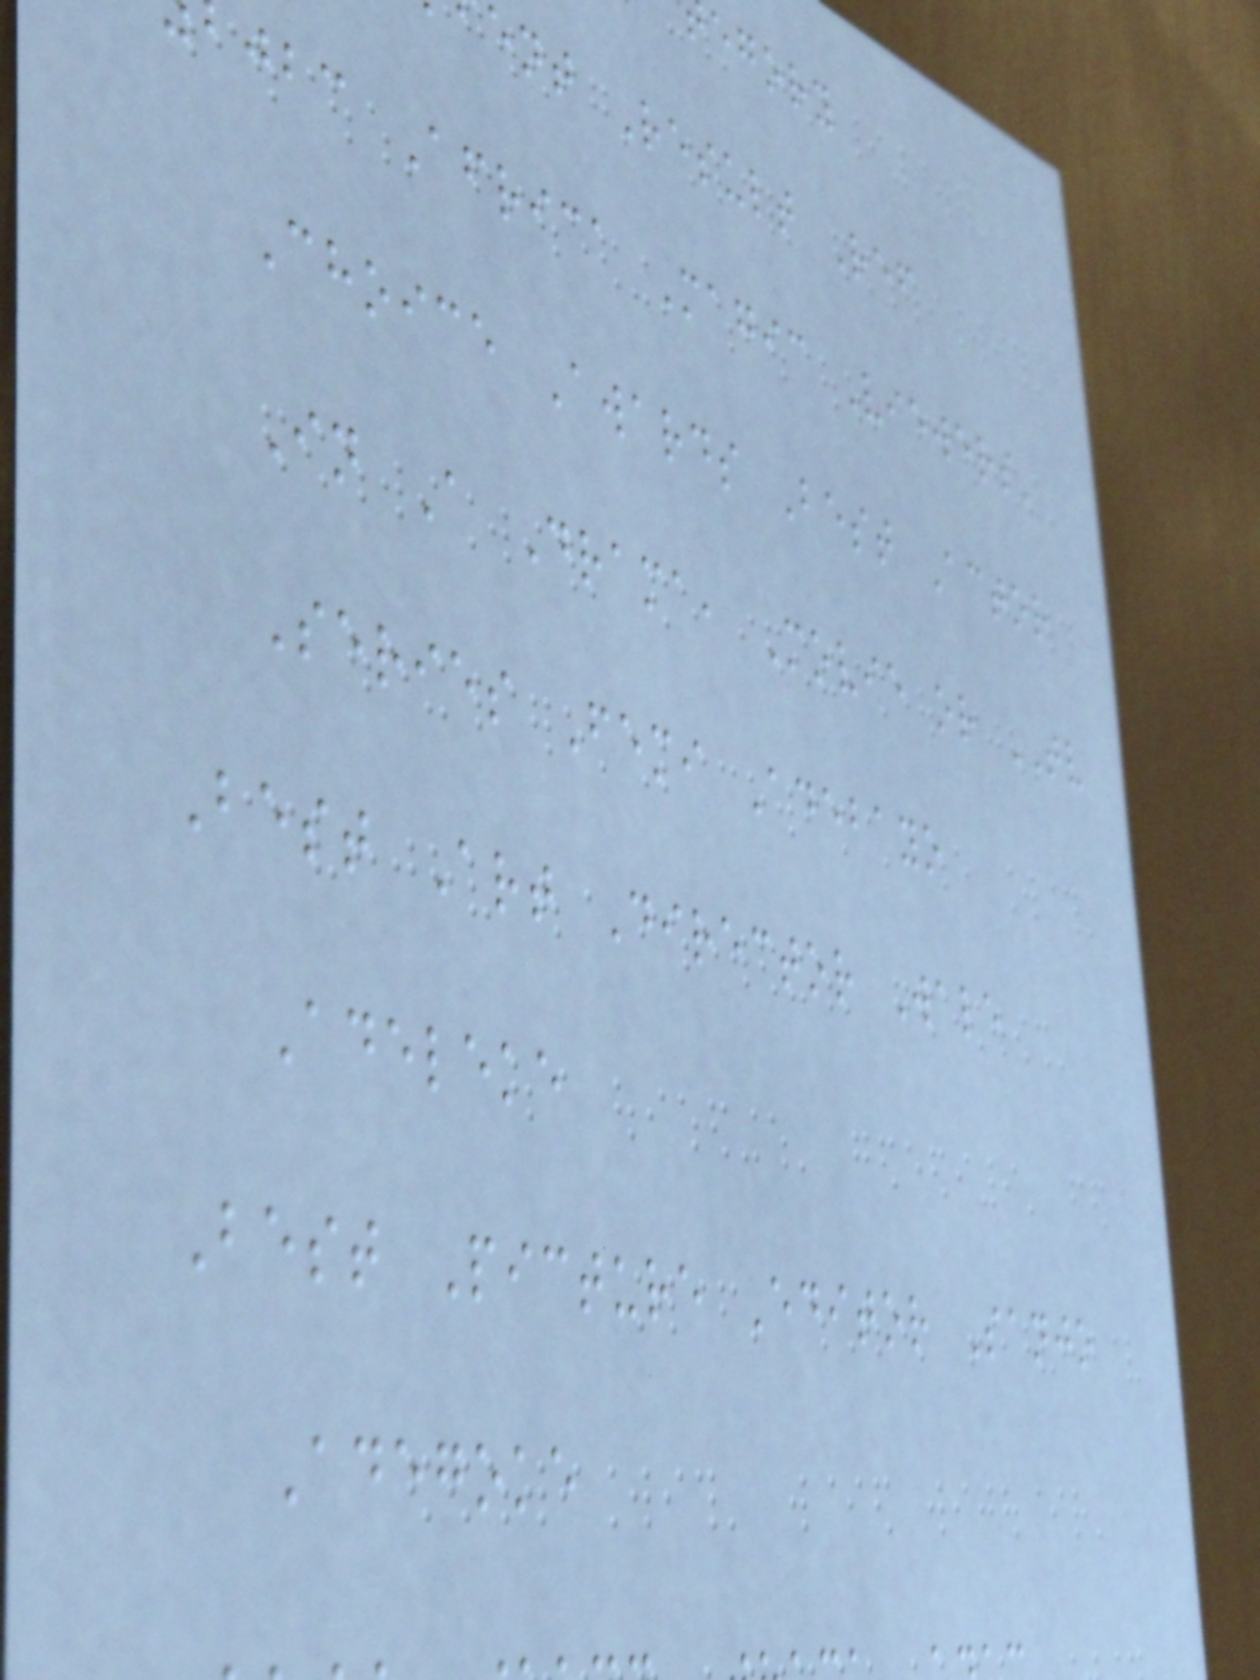ent Result Ref
jbc Africa Magic Viewers'
Choice Awards Best Actor
In A Drama, Movie or TV
Series Femi Adebayo
Best Art Director Wale
Adeleke
Best Picture Editor Sanjo
Adegoke
